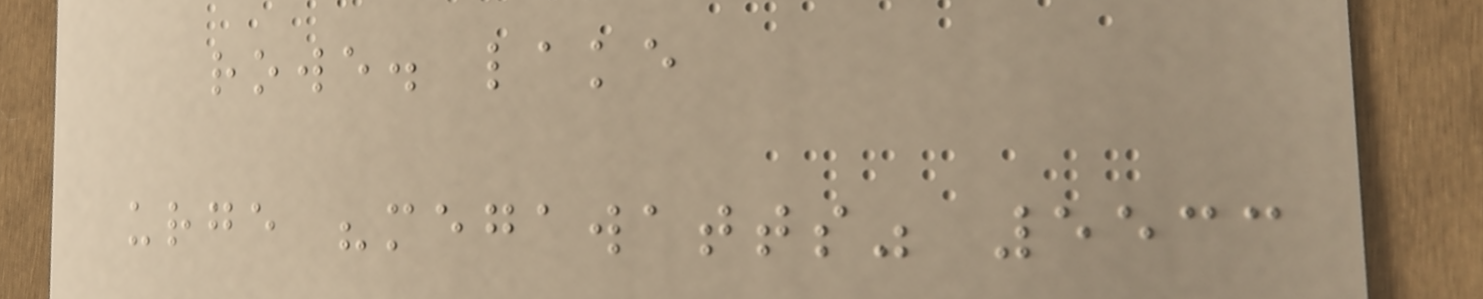rowe. lake
urge "megawatts" 5533
